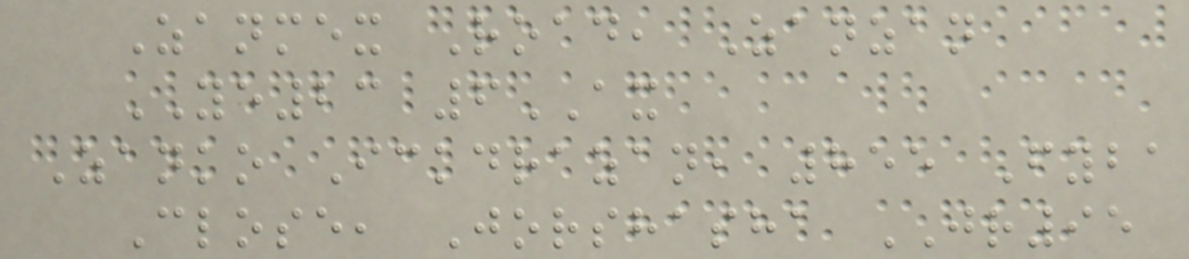Zanmex Road, Zanzan
YE23 6AX
Zanko Ickdrazan, 855 Fyba
Close, Jorshasha JR95
